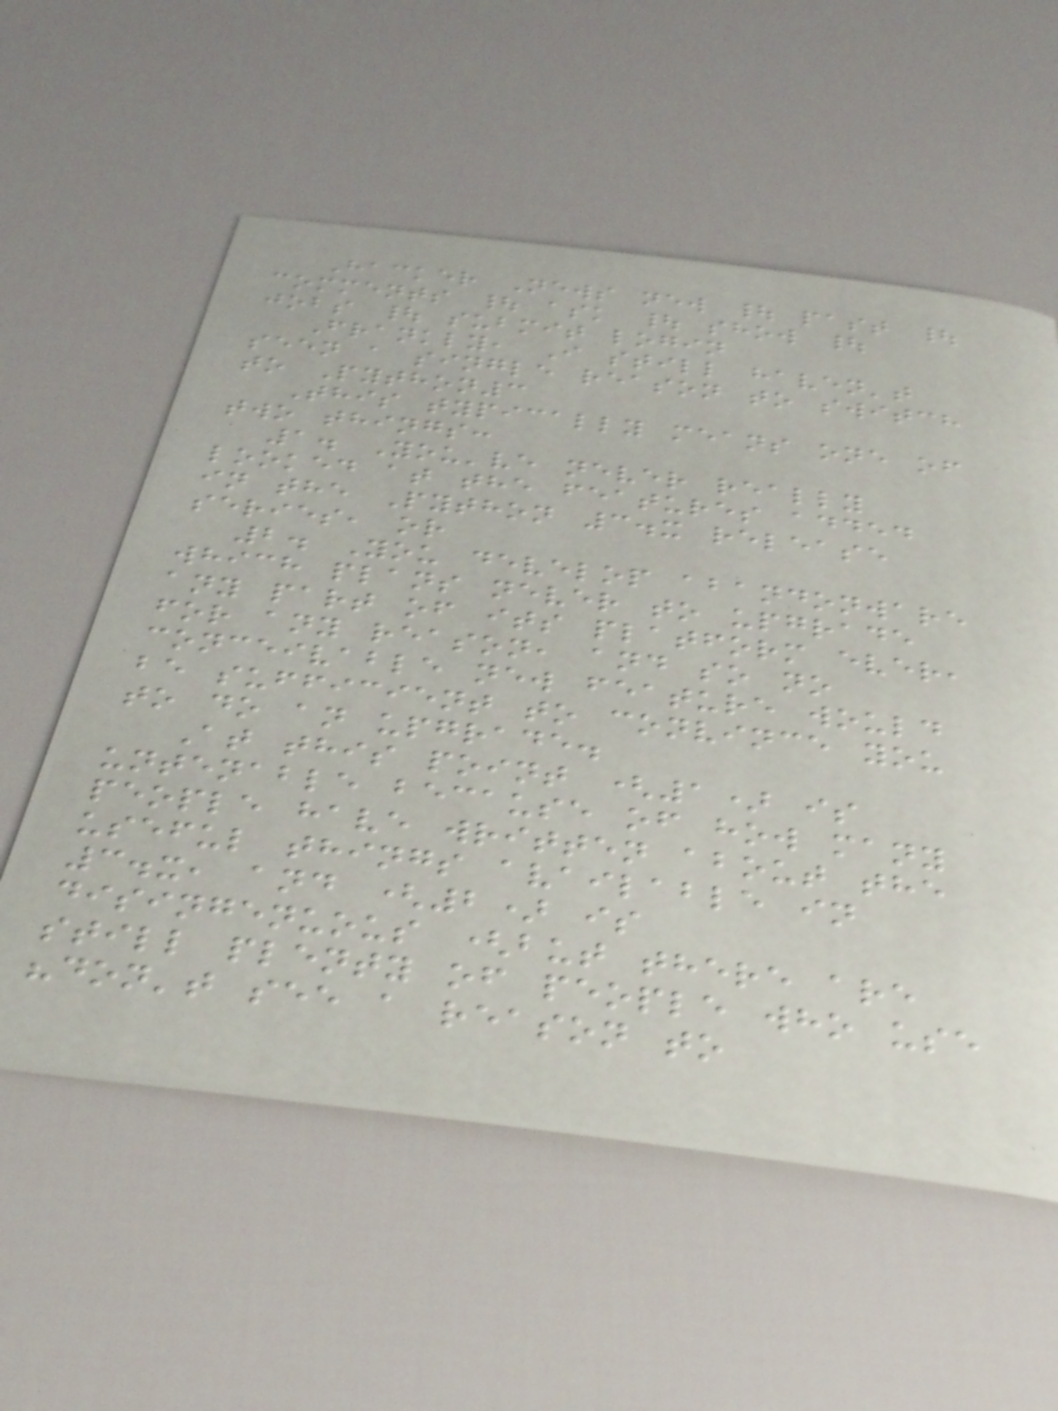Hacker News new | past |
comments | ask | show |
jobs | submit login
Frankly, I still haven't
seen a single reason to switch
to Python3
This typically means one of
two things:
1. You've never really
looked at the features added
in the Python 3.x release
series, or
2. You develop abandonware
which plans never to upgrade
any part of its platform ever,
for any reason, and so no
conceivable new feature would
be sufficient to convince you
to do an upgrade.
At this point (1) is
untenable because of how many
people have written about the
useful things available in
3.x, and (2) is
disingenuous (but there are
still plenty of people who use
"don't see a reason to
